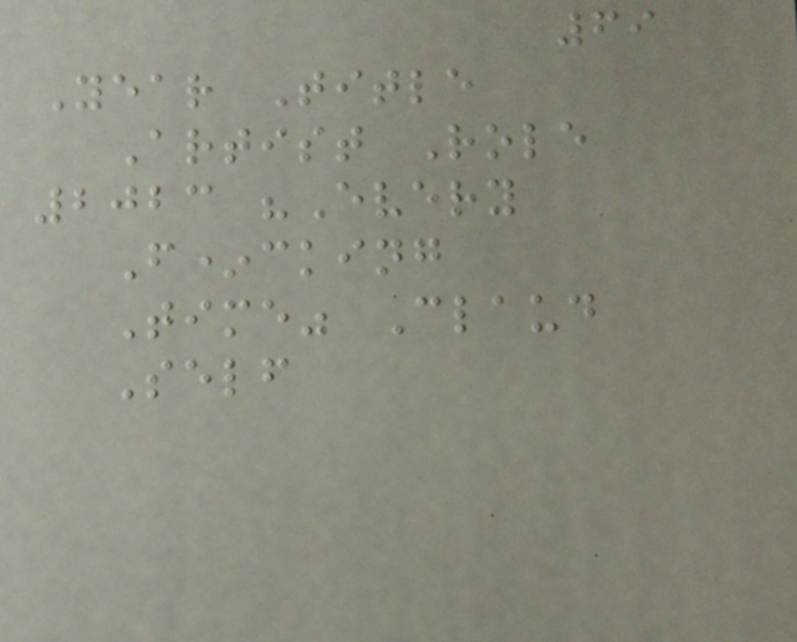69
Year Title
Artist Role
2023 "Every
F*cking
Time" Claud
Self
